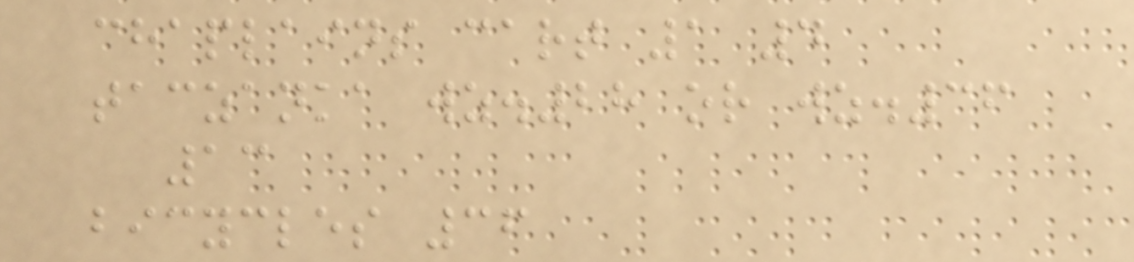chaplains cart 1 4
taczanka wz.28 or wz.36
13
bicycles 36
